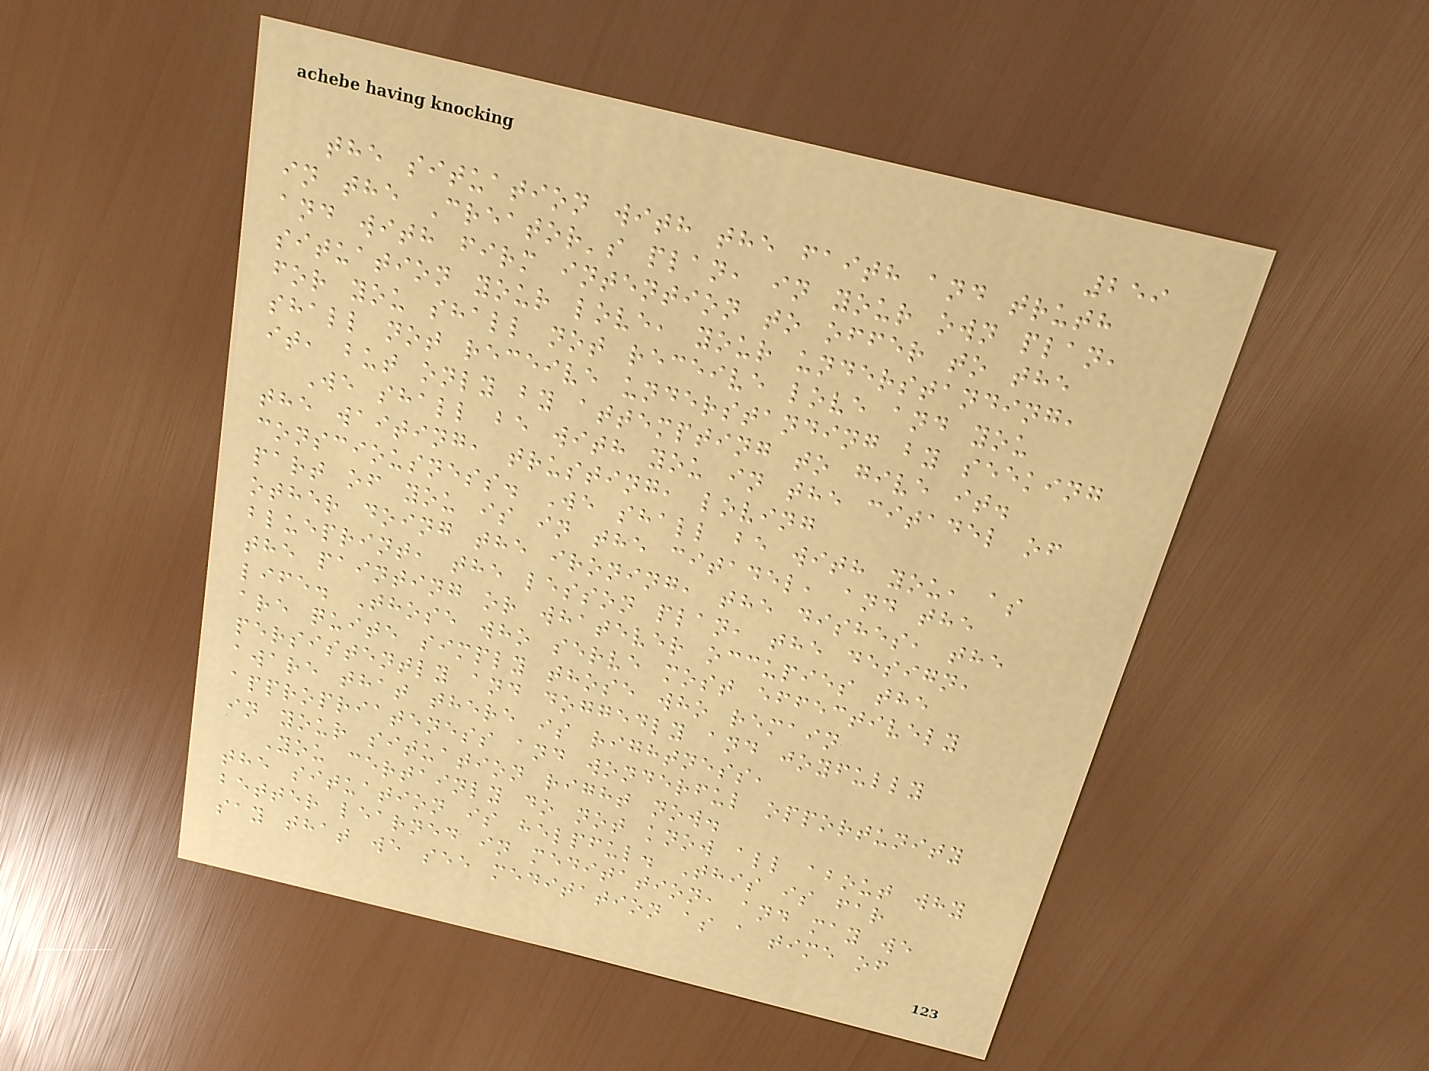259
the situation with the faith and truth
in the Creator's plan, in your own plan,
and with firm intention to offer to the
situation your love, your understanding,
for you shall not receive love and you
shall not receive understanding by seeking
it, but only by attempting to give it.
We shall be with you in the citadel of
the waiting, trusting, loving
consciousness. We shall be with you, as
part of you is in the citadel, and the
other doing the ironing, the dishes, the
blueprint, the lesson plan, the design,
the painting or whatever occupies the
life. Those who serve most effectively
are quite simply those who remain
persistently and doggedly and joyfully
aware that there is rightness,
appropriateness and wonderful opportunity
in your situation right now.
You certainly do not know all about why
the situation is helpful. This is far
better learned in meditation, and may we
say that we see meditation as a time of
